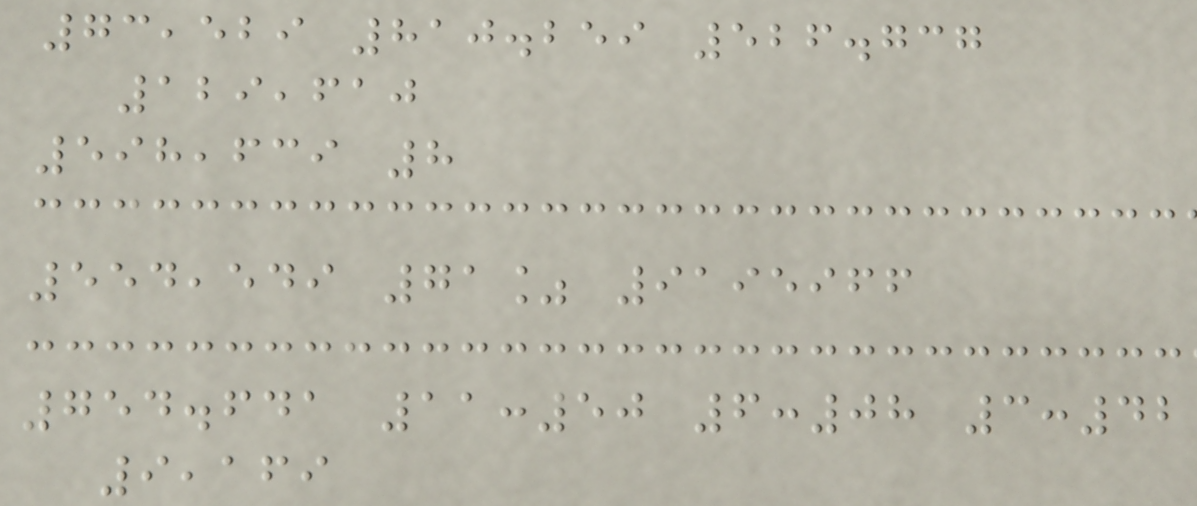73,529 810.259 526.737
129,610
598,639 8
554,549 71% 9195966
754.641 11:50 6:08 3:42
9,169
